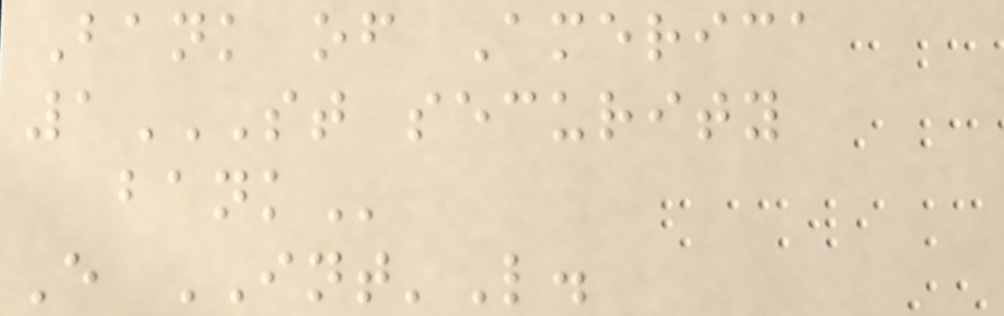Bank of America
1ST SECURITY
BANK
E INT'L.
